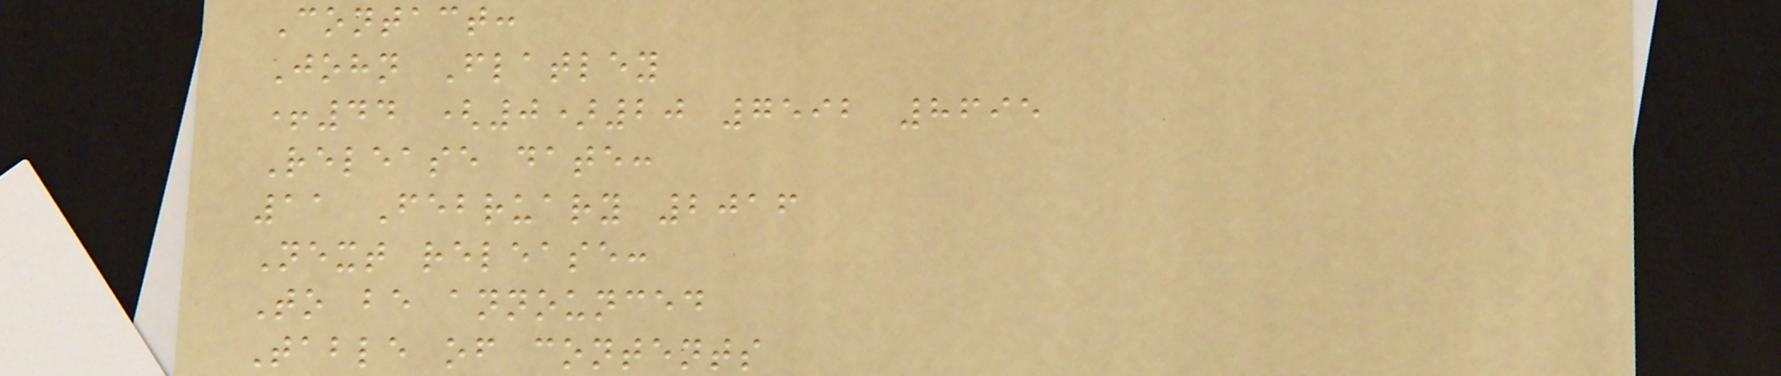Contact:
John Flatley
+44 (0)20 7592 8695
Release date:
11 February 2016
Next release:
To be announced
Table of contents
